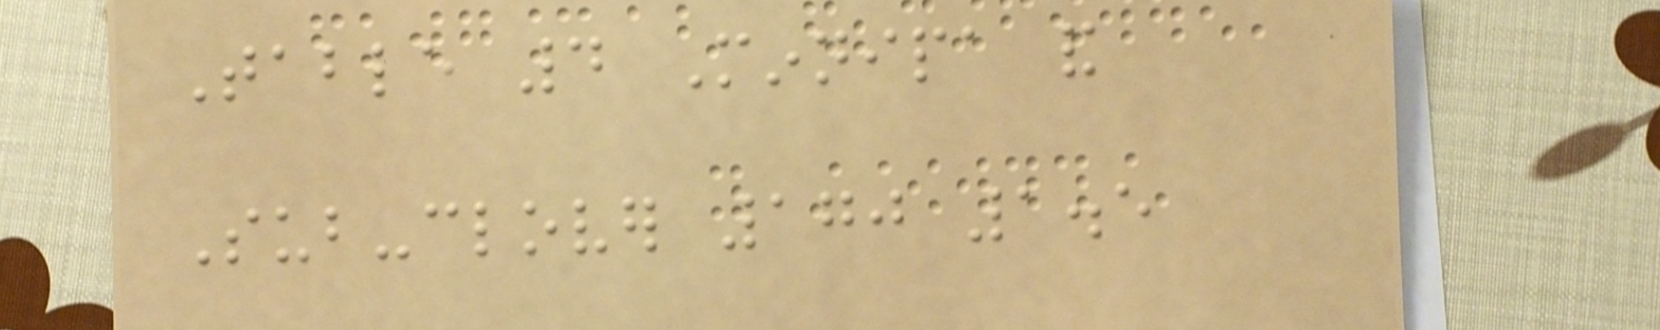Table 4 Minnipa and
Sub-clover 170 1.5
